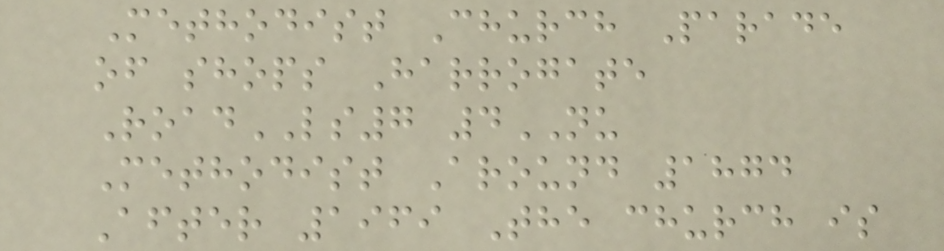Methodist Church Parade
of shops Harrogate
RoadLS7 4NU
Methodist Around 1874
After 1969 The church is
